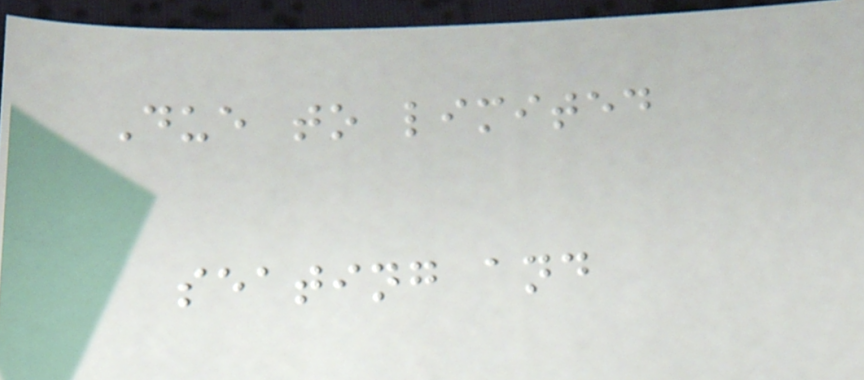Due to limited
seating and
